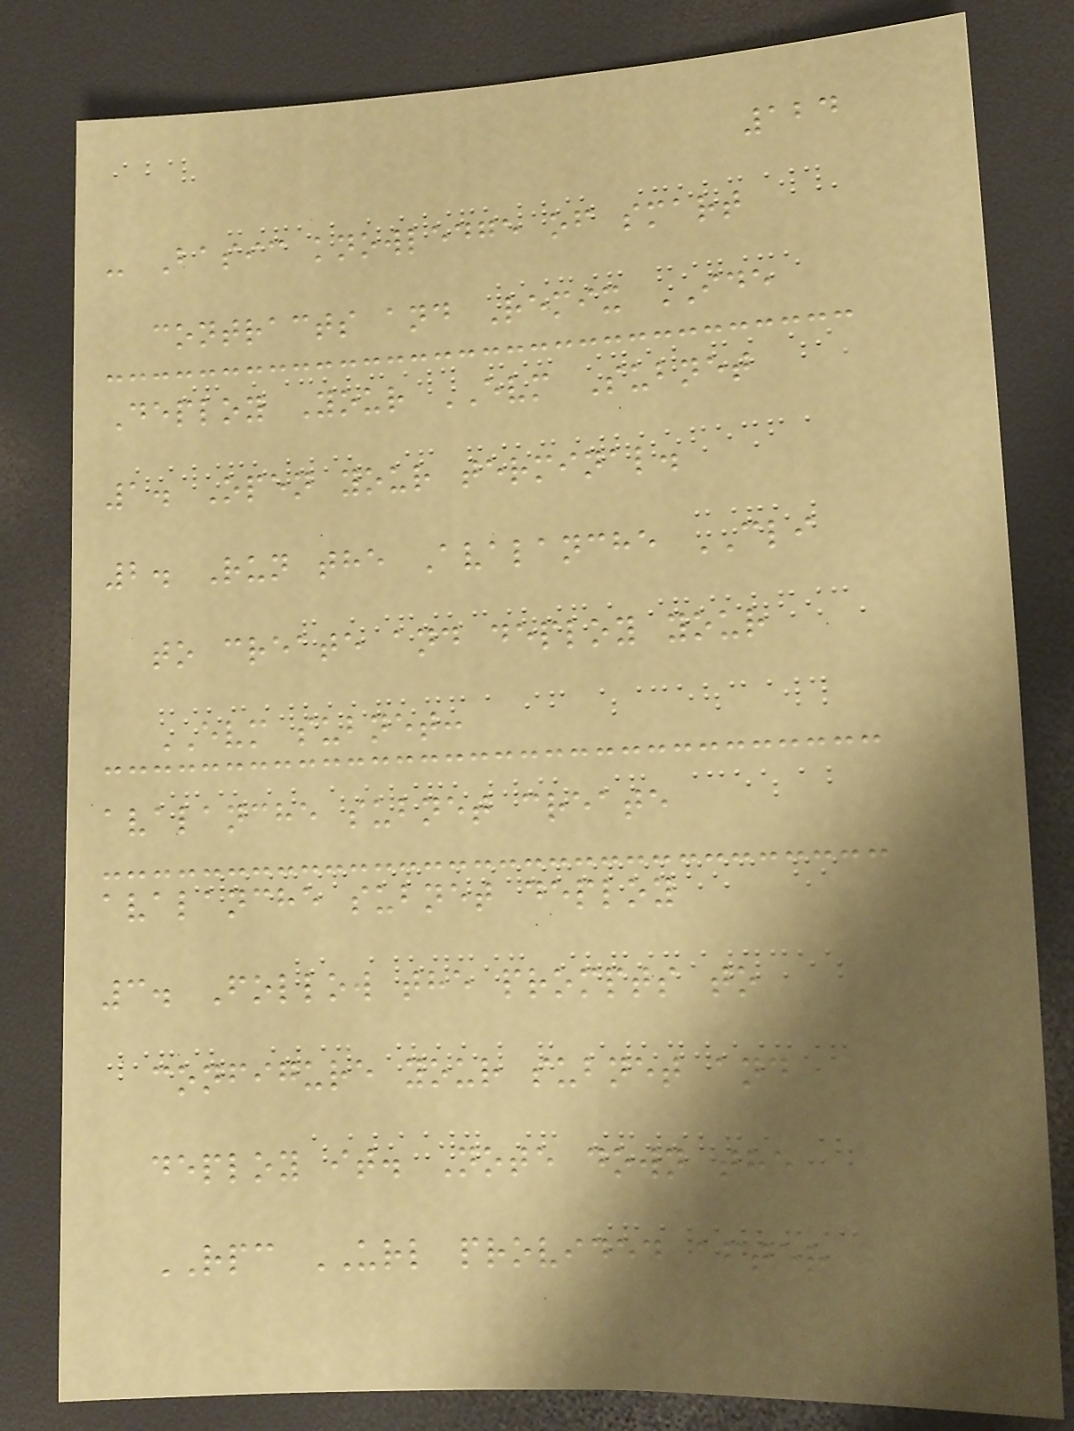124
- Basic knowledge of smart
contracts and Remix IDE
Deploy Your EVM Subnet
1. Open your terminal.
2. Run the Avalanche CLI
to create and deploy your
EVM subnet:
avalanche subnet create
avalanche subnet deploy
3. Follow the prompts to
configure your subnet and
deploy it. Note down the
RPC URL provided after
